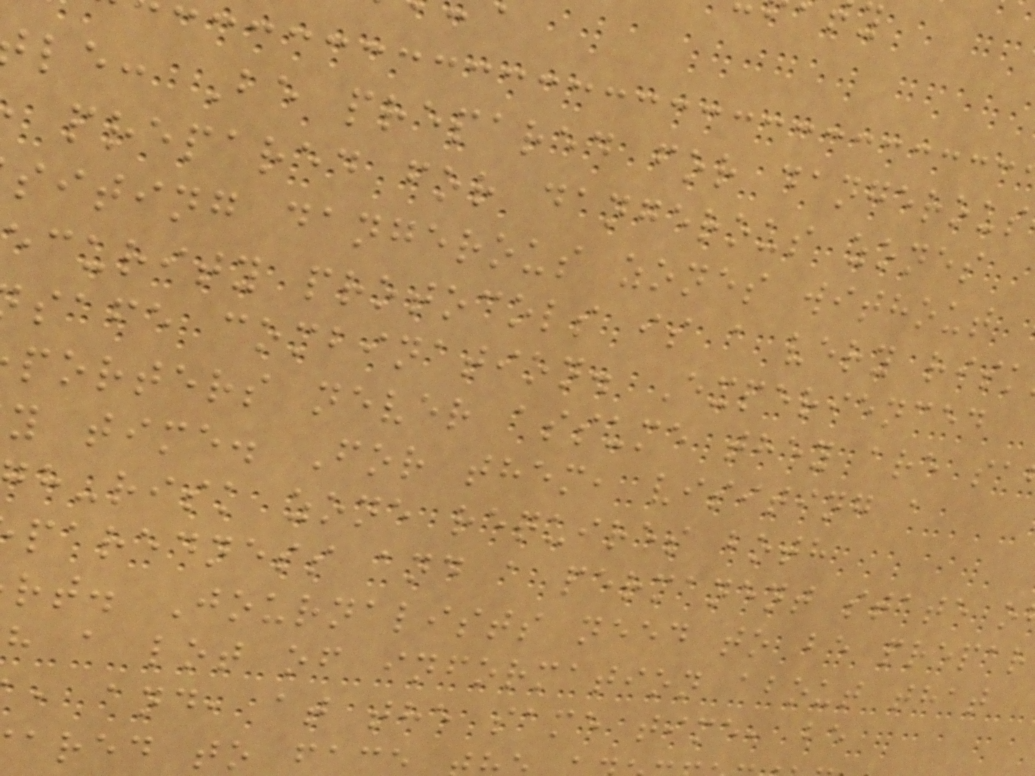le: Be prepared for dangerous
prepared for dangerous zones
siting dangerous zones without
ecurity protocols is a very risk
safe combination. Experienced
porters never assume they are sa
y time. For them, visiting a
h-risk zone requires both
paredness and a permanent state o
rt. Journalists need to be prepar
h a lot of information about that
, and, at the same time, be
ared to f
